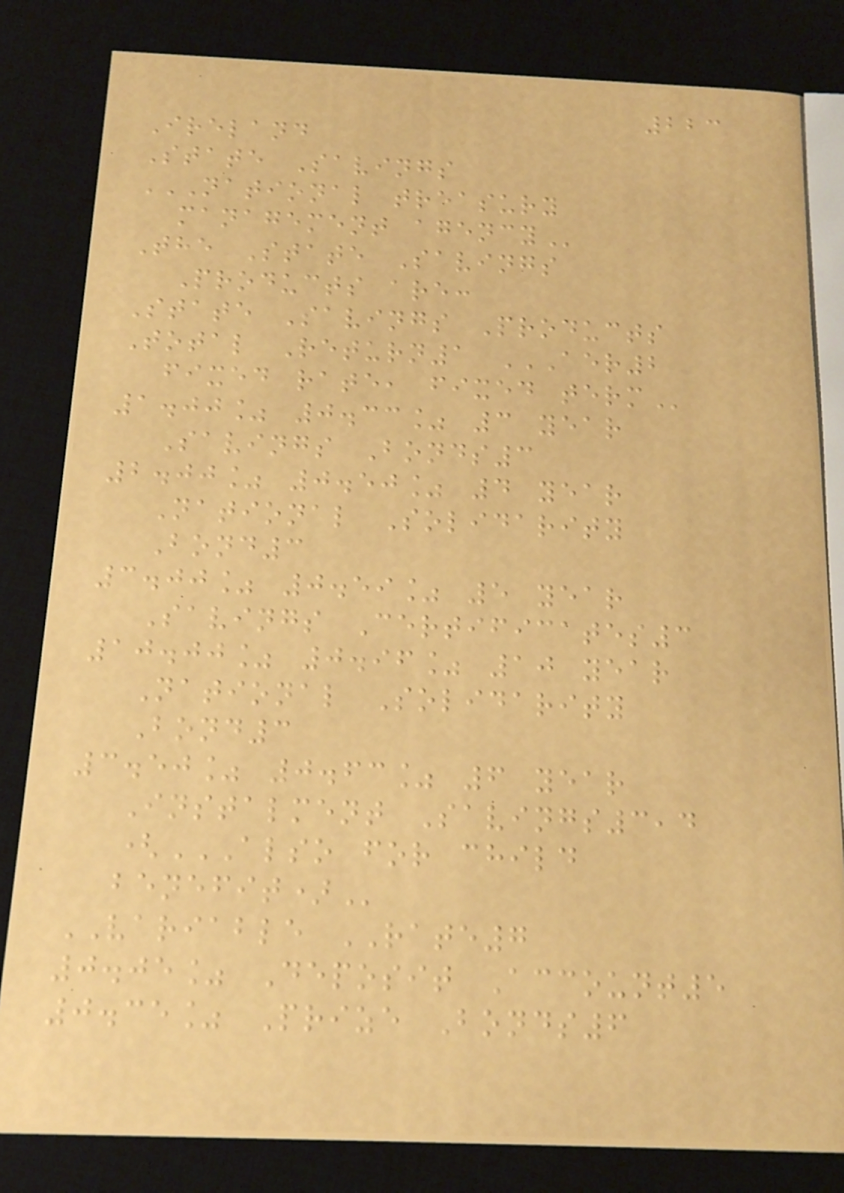223
Ireland
State Savings
NATIONAL TREASURY
MANAGEMENT AGENCY
The State Savings
Products are:
State Savings Products
Total Return1 AER2
FIXED RATE, FIXED TERM
1.00% 0.33% 3 year
Savings Bonds3
2.00% 0.50% 4 year
National Solidarity
Bond3
3.00% 0.59% 5 year
Savings Certificates3
10.00% 0.96% 10 year
National Solidarity
Bond3
3.50% 0.63% 6 year
Instalment Savings3,4
(ALSO FOR CHILD
BENEFIT)
VARIABLE RATE7
0.05% Deposit Account5
0.35% Prize Bonds6
